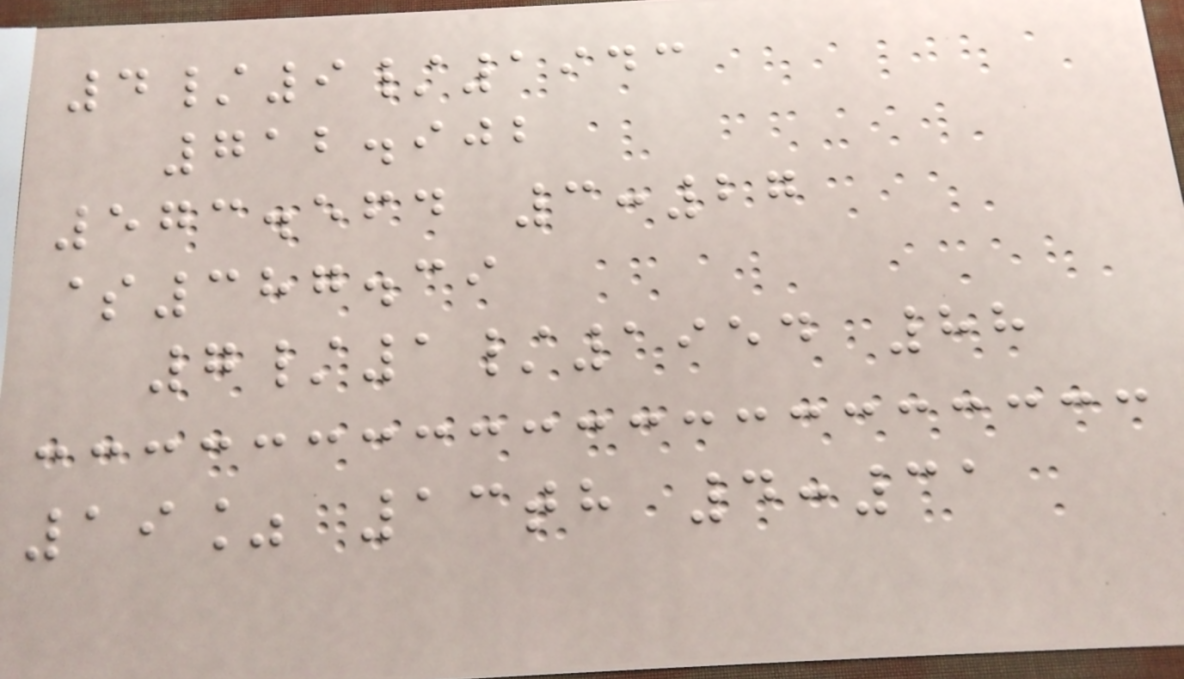4/9/1943
712.902
573.564 3:27
$387.39
7/1/1954 88
19% 13th 4:31
